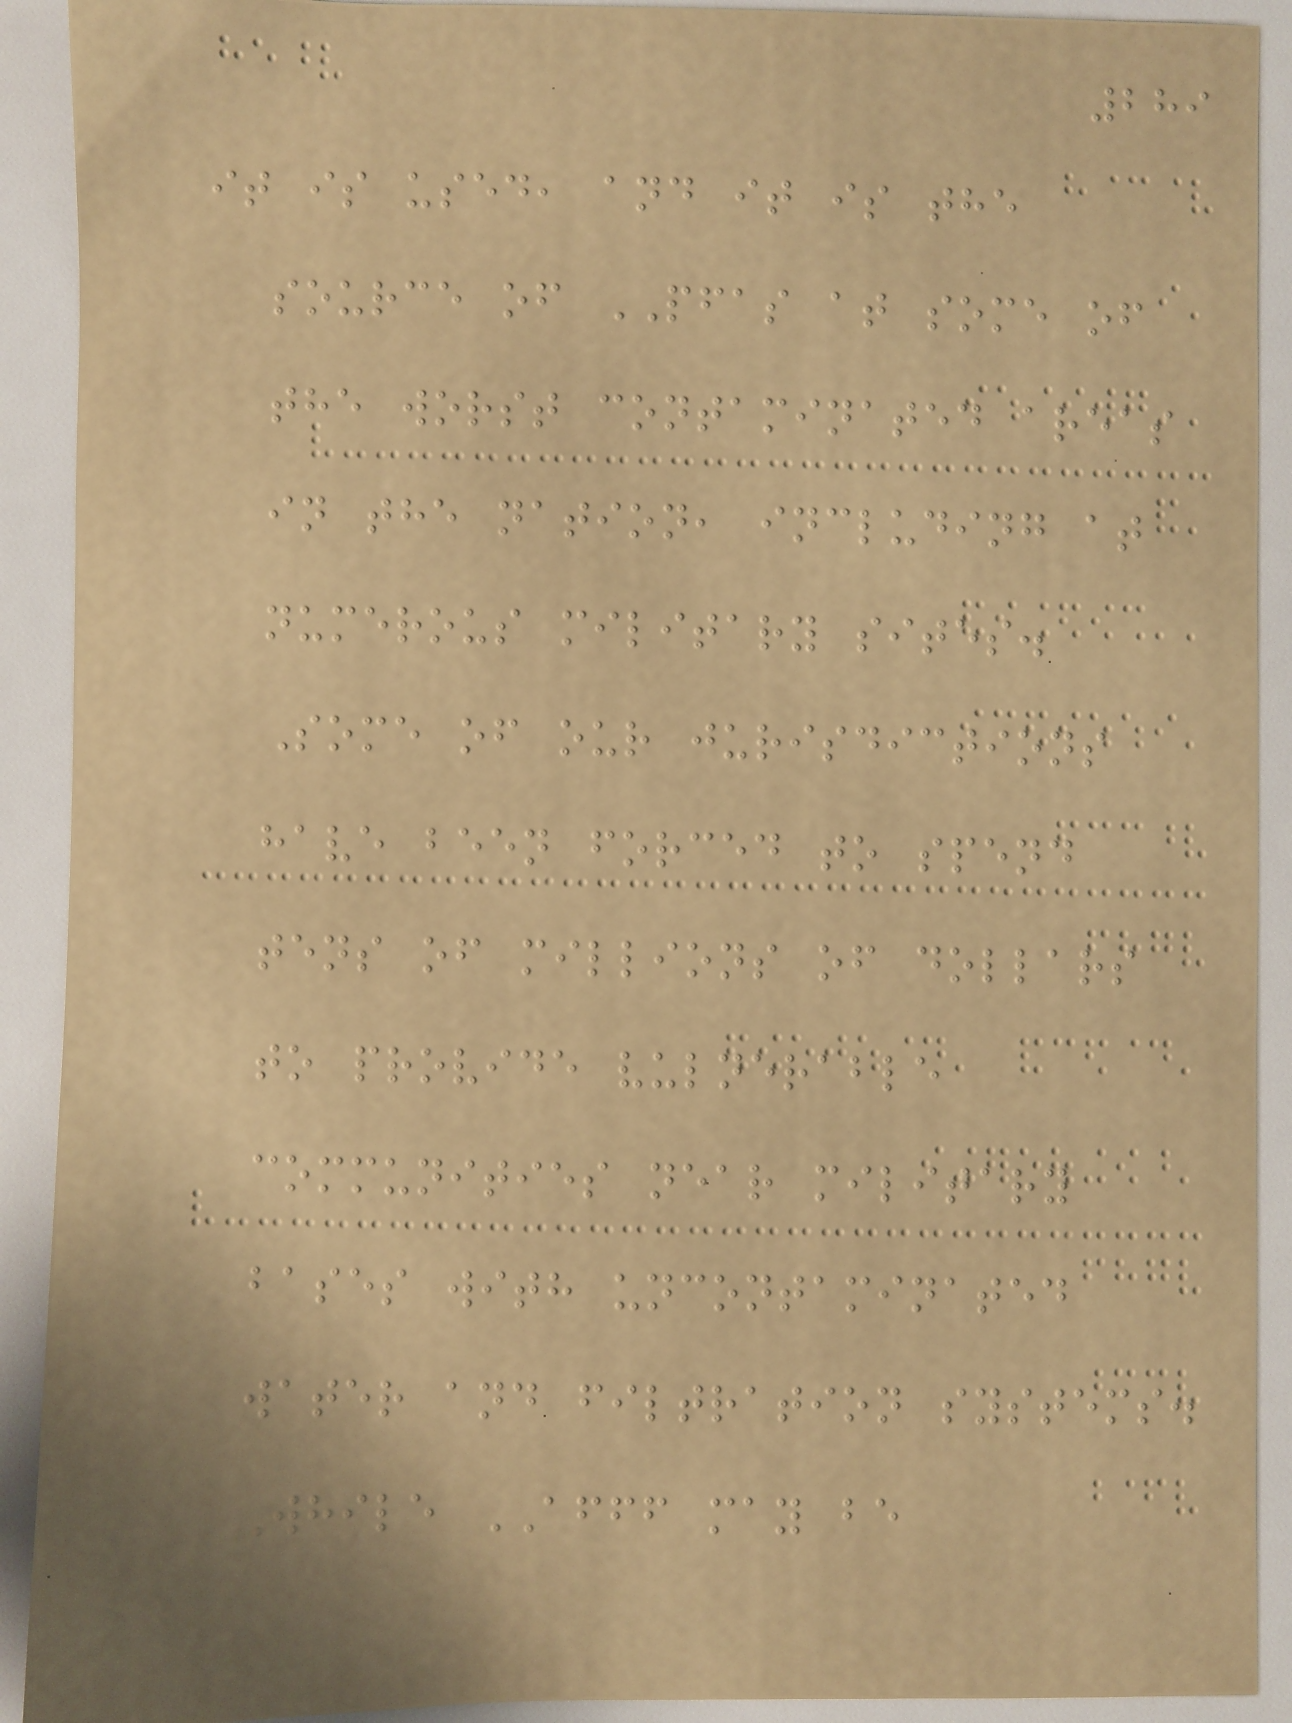289
it is used, and it is the
source of PFAS at some of
the worst contaminated areas
in the nation, including at
numerous military sites.
Some of our jurisdictions
have been forced to spend
tens of millions of dollars
to provide vulnerable
communities near military
bases with uncontaminated
water and filtration systems.
While AFFF may be
